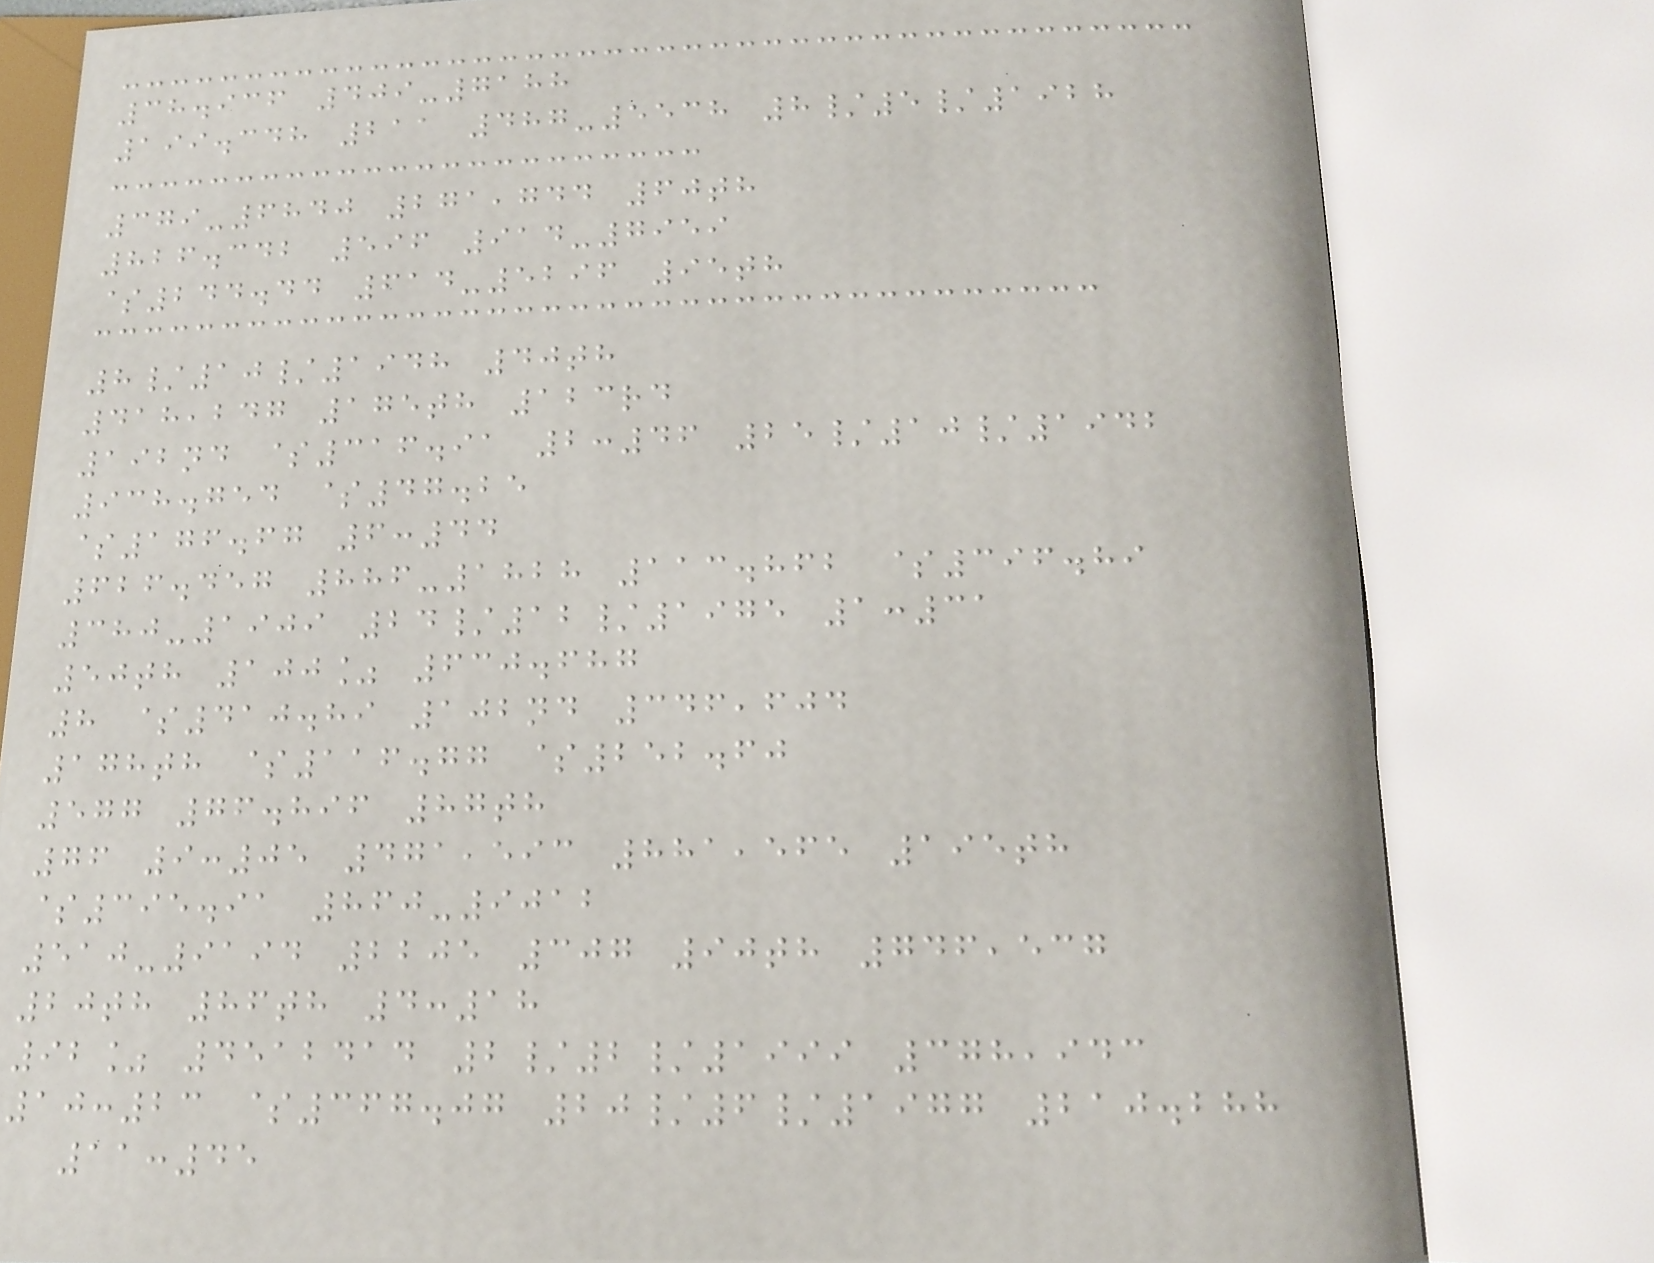38.936 409-7188
199.348 211 487-5538 8/5/1928
379-6840 271,744 60th
826.342 596 914-7959
$244.44 614-5296 95th
8/10/1948 40th
418,247 175th 123rd
192nd $316.91 2:46 25/10/1942
938.754 $47.25
$176.67 6:44
626.457 886-1828 113.862 $396.89
380-1909 24/12/1975 1:31
50th 100% 630.687
8 $410.89 102nd 346,604
178th $116.77 $252.60
577 76.896 87th
76 9:05 471,593 881,565 195th
$395.91 860-9012
510-9194 2205 307 90th 746,537
20th 86th 4:18
92% 4512414 2/2/1999 378,943
10:23 $367.07 20/6/1977 210.288
11:45
